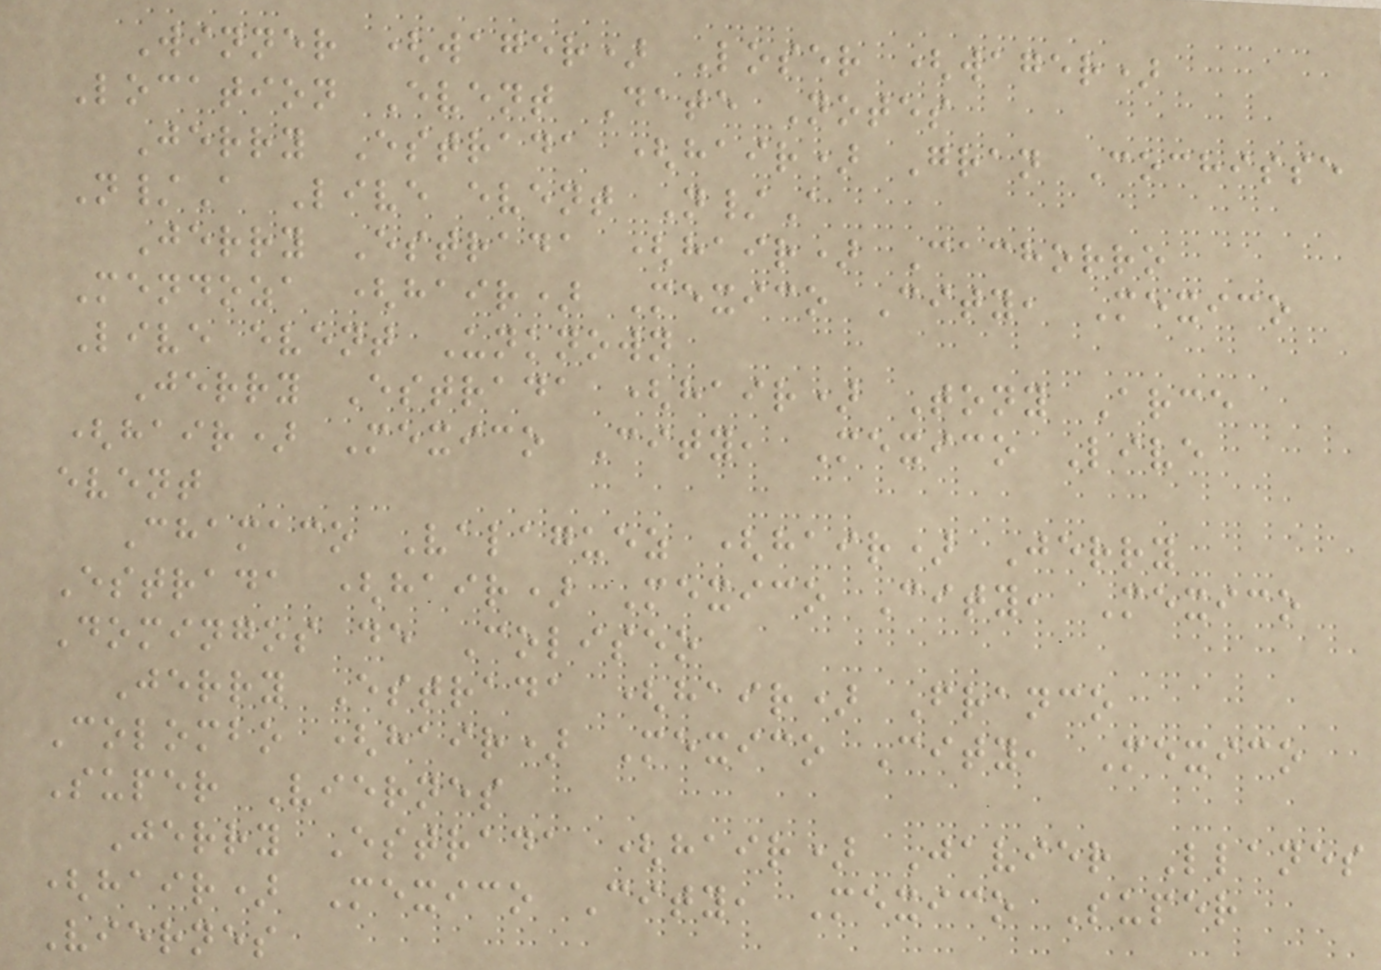Winner (wager) Loser (wager)
Location Event Date Notes
Jerry Estrada (hair) Gran Cochisse
N/A Live event N/A
Jerry Estrada (hair) Cachorro
Mendoza (hair) Mexico City, Mexico
Live event Unknown
Jerry Estrada (hair) Tony Arce
(hair) Mexico City, Mexico Live
event
Chamaco Valaguez (hair) Jerry
Estrada (hair) Mexico City, Mexico
Domingos de Coliseo
Jerry Estrada (hair) Franco
Colombo (hair) Mexico City, Mexico
Super Viernes
Jerry Estrada (hair) Javier Llanes
(hair) Mexico City, Mexico Super
Viernes
